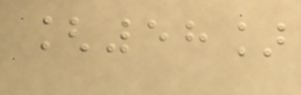[58]
